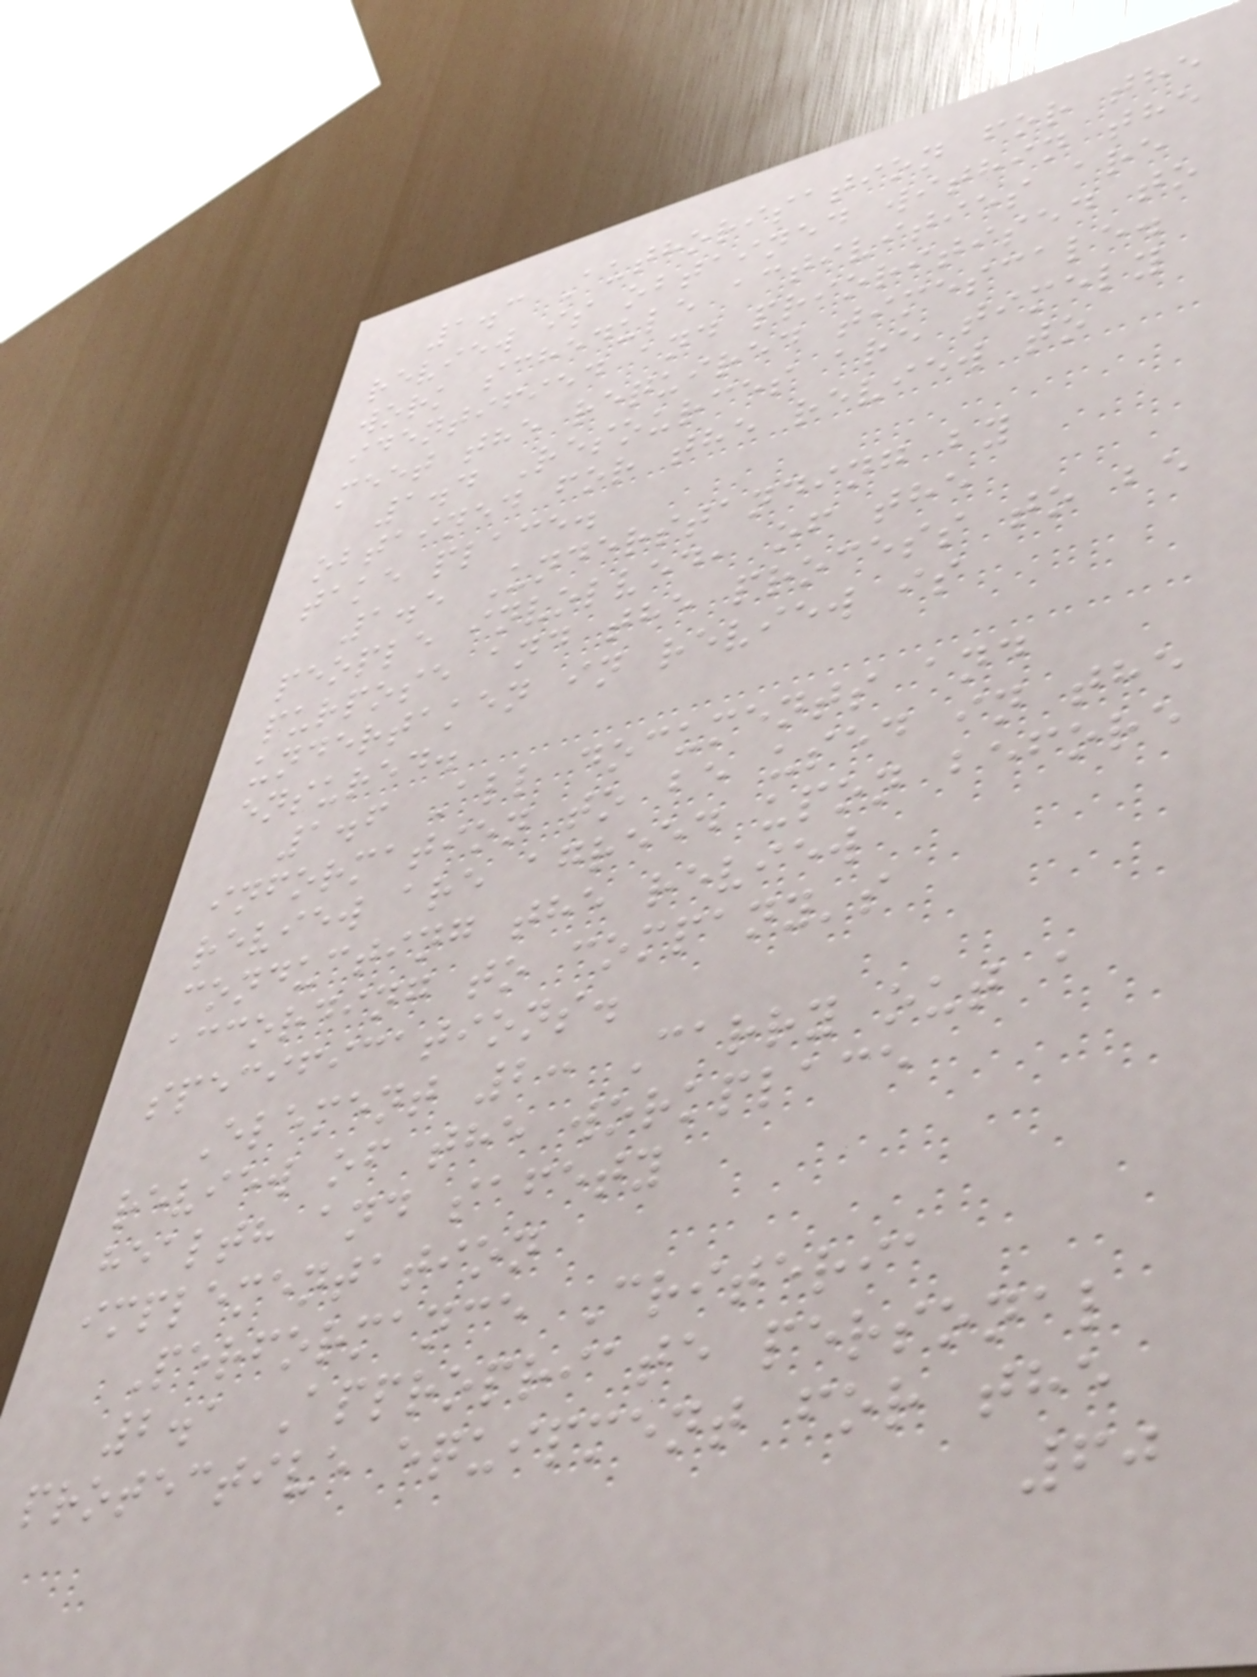1.3 Authorisation for the
review is obtained within the
work schedule activities are
identified and prioritised to
meet the required timescale.
1.4 Resources are timely
obtained for the review to
take place.
1.5 Understanding by
people involved, of the
purpose and the process to be
undertaken in review is
ensured.
1.6 All documents and
information to be used in the
review are agreed upon before
conducting the review
according to company's
specifications.
Element 2: Carry out a
review of the workplace
health and safety
implementation
Performance Criteria
2.1 Appropriate personal
protective equipment for the
60
